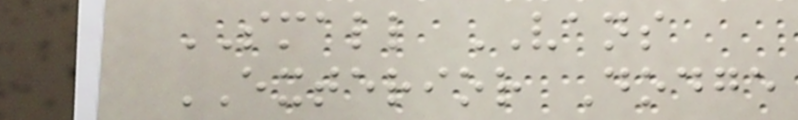SMALL VANS
EXTERIOR Dodge
